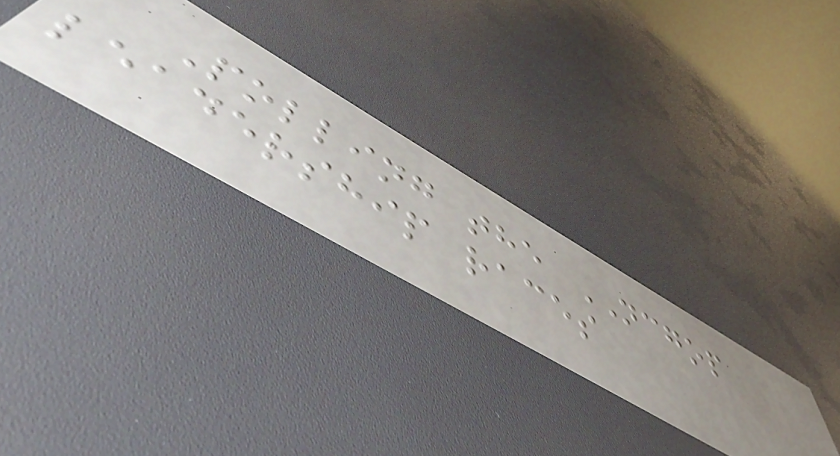Polling the NCGOP
leadership races
